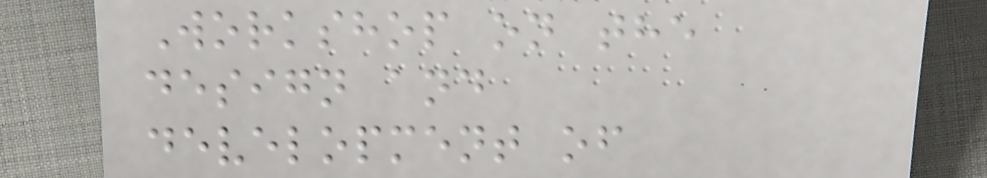Workshop on the
design and
development of
